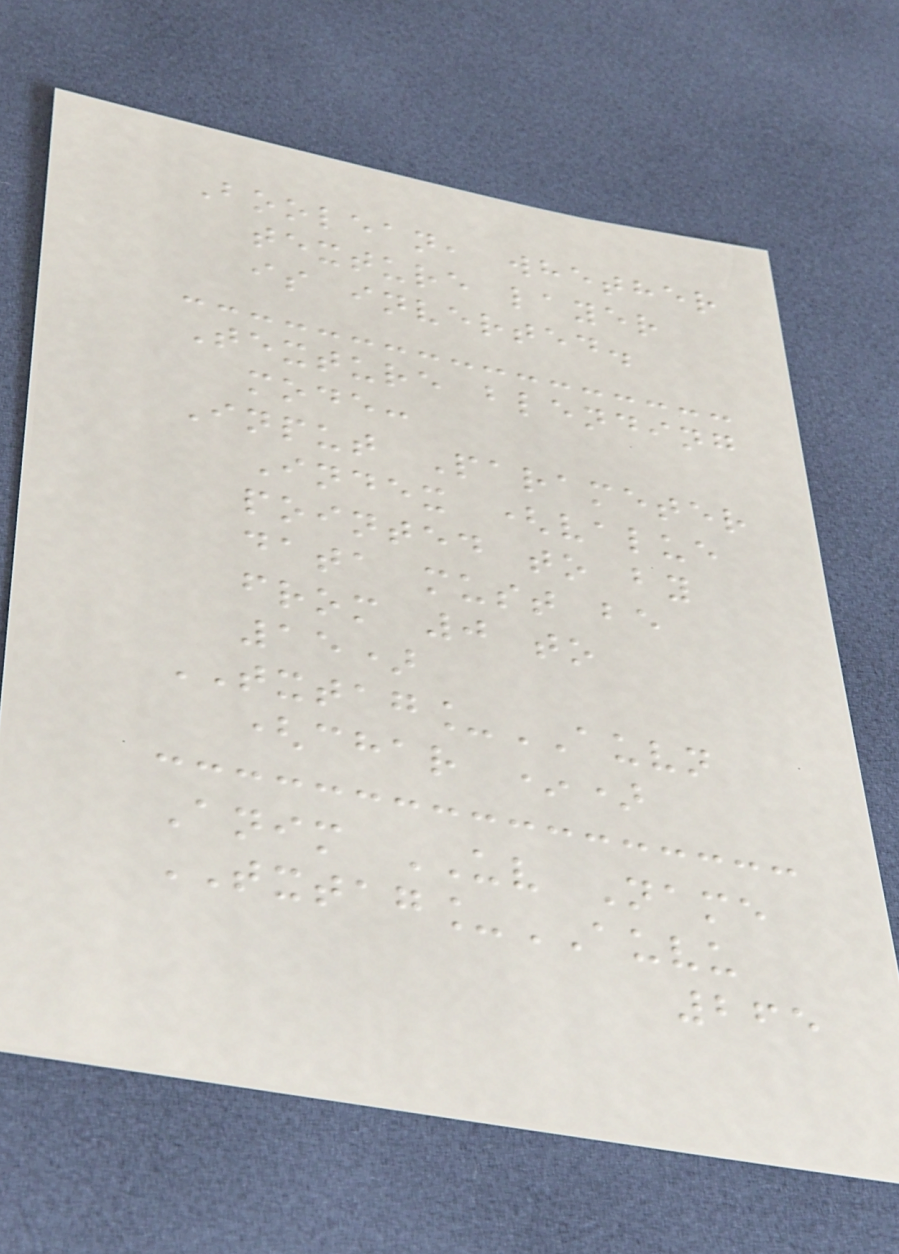Boolean, whether
texture layer
is inverted.
Texture blending
mode:
Input Parameter
Index (value
pointed to by
data must be
from 0 to
15)
TXTAG_AUVN
(char *)
Anim UV Name
TXTAG_AUVU
265
